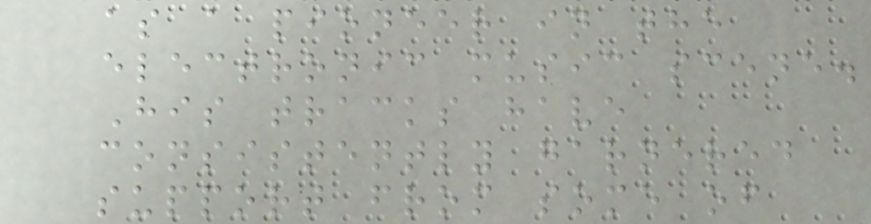as a pioneer in the
electronic music scene.
His tracks have
consistently garnered
support from some of
